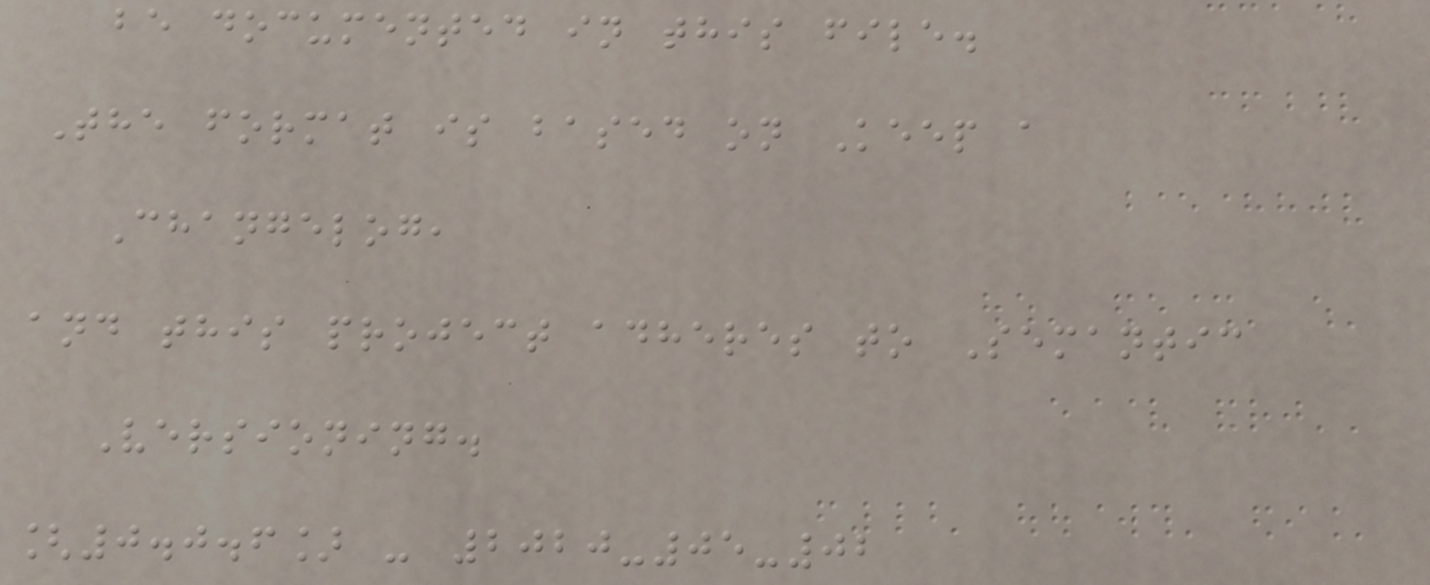be documented in this file.
The format is based on Keep a
Changelog,
and this project adheres to Semantic
Versioning.
[0.0.6] - 2020-05-02
